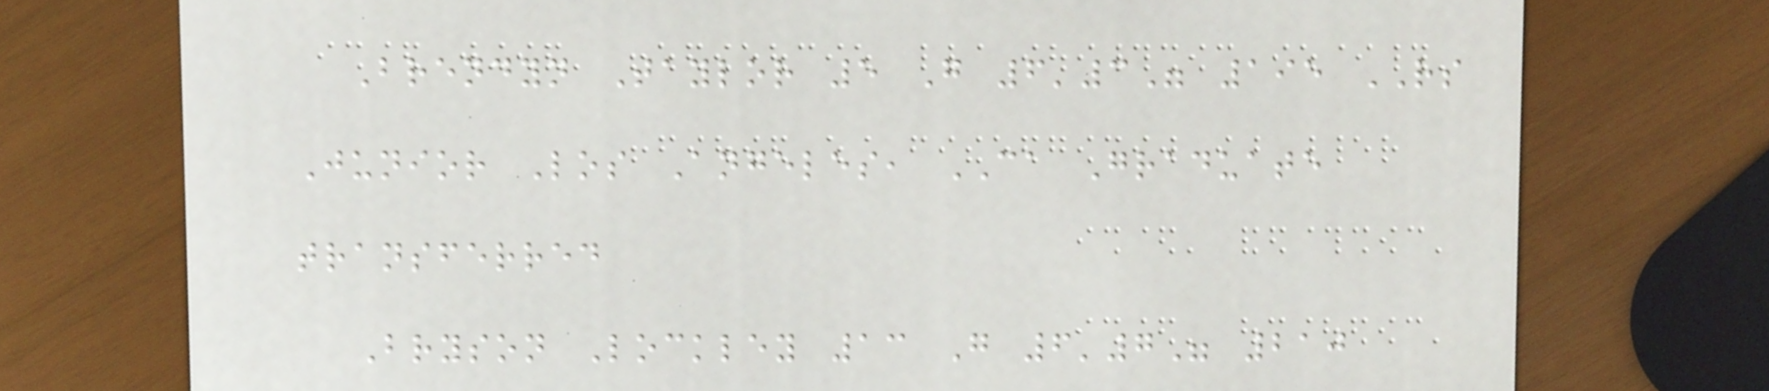Brendyn Taylor 5 G 6'3" 195 RS
Junior Los Angeles, CA Graduate
transferred
Bryson Lockley 13 G 6'7" 210
